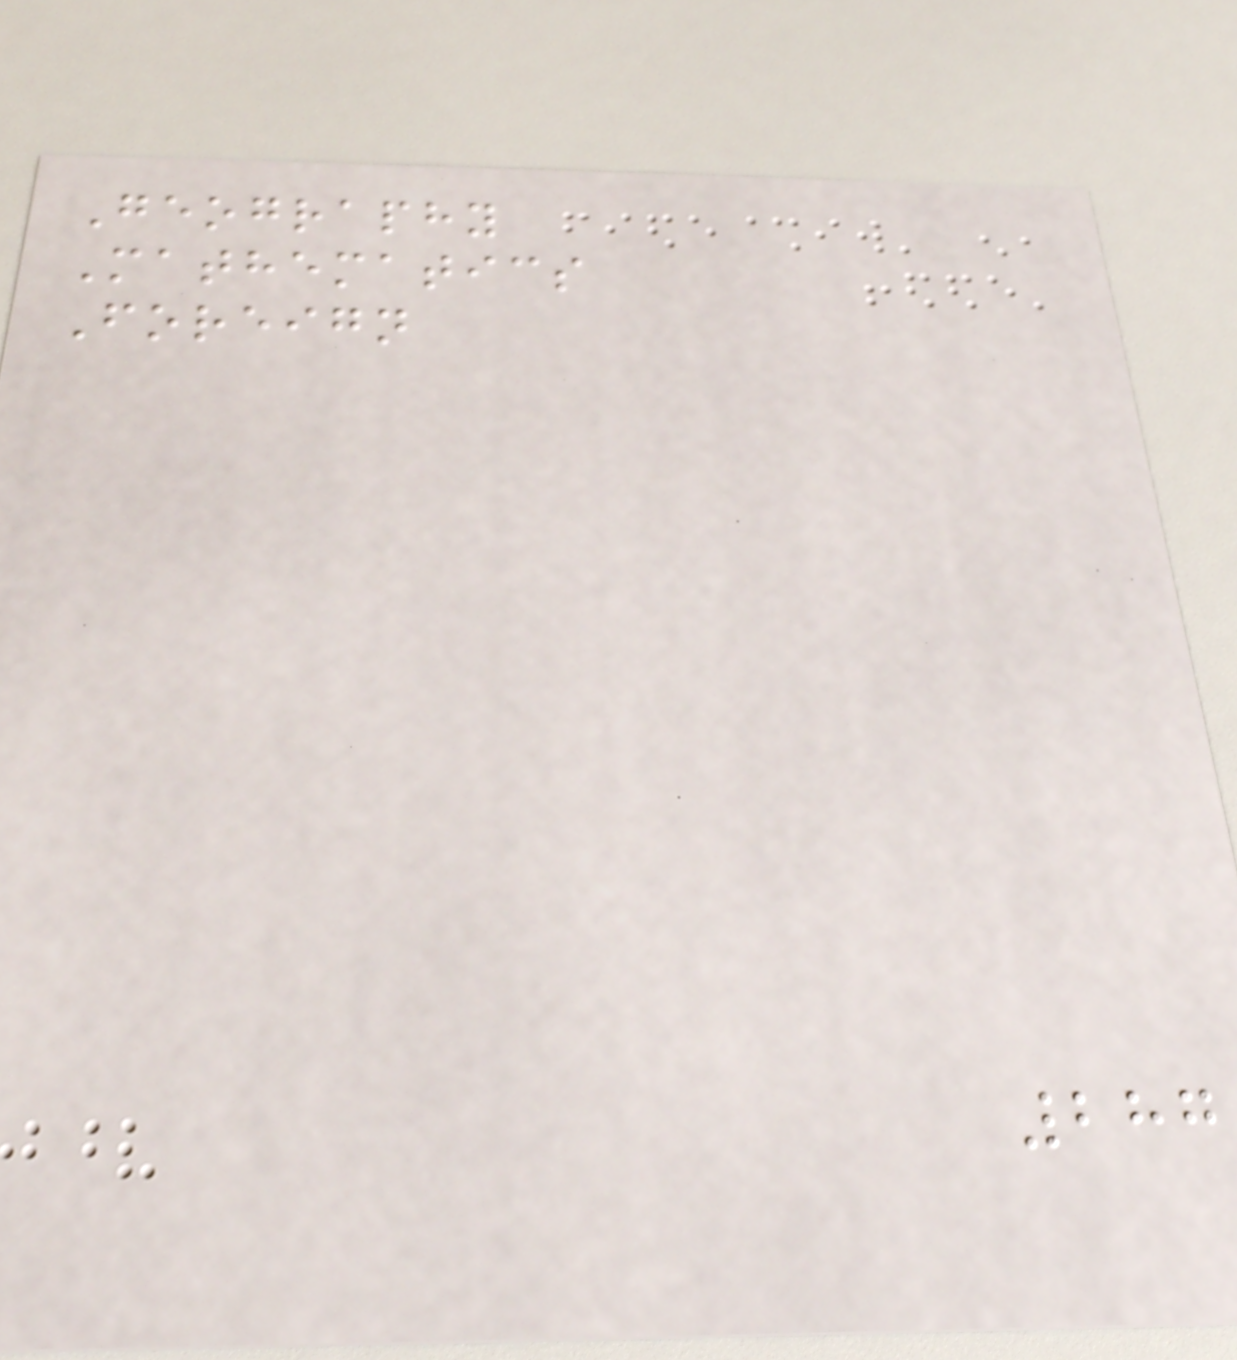Geography
Mathematics
Foreign
287
